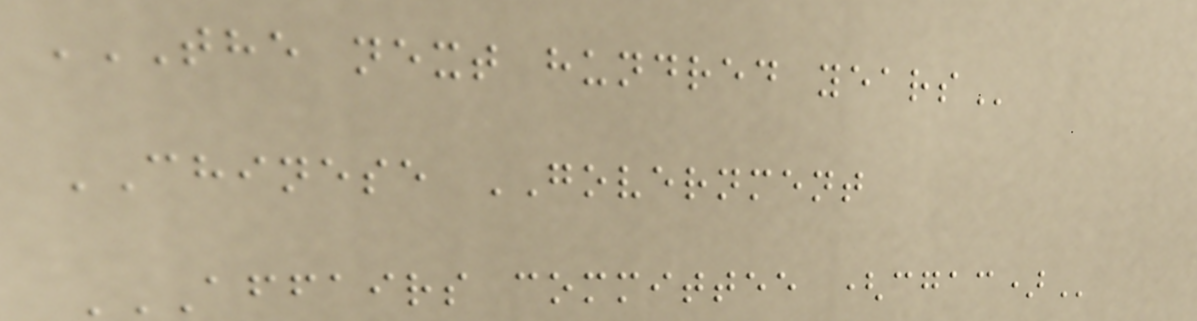THE NEXT HUNDRED YEARS
CHINESE GOVERNMENT
AFFAIRS COMMITTEE (CGAC)
